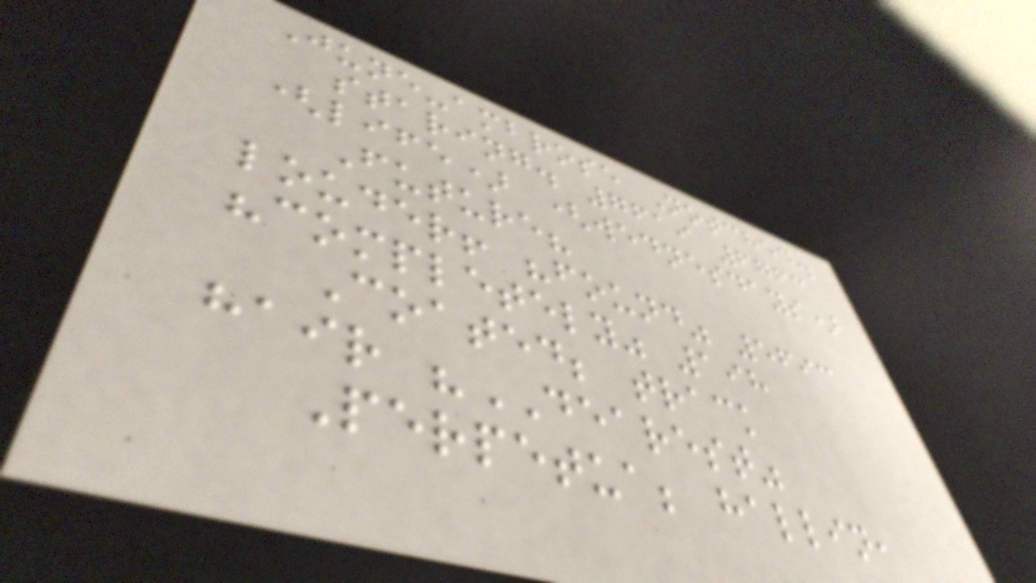June-ambrose Notched.
staring. 7619 6763
(life) (wednesdays)
Future?
louder! "found" 5693
"completely" 198
Coated; track
hair "DEAREST"
Perpetua; hallin,
